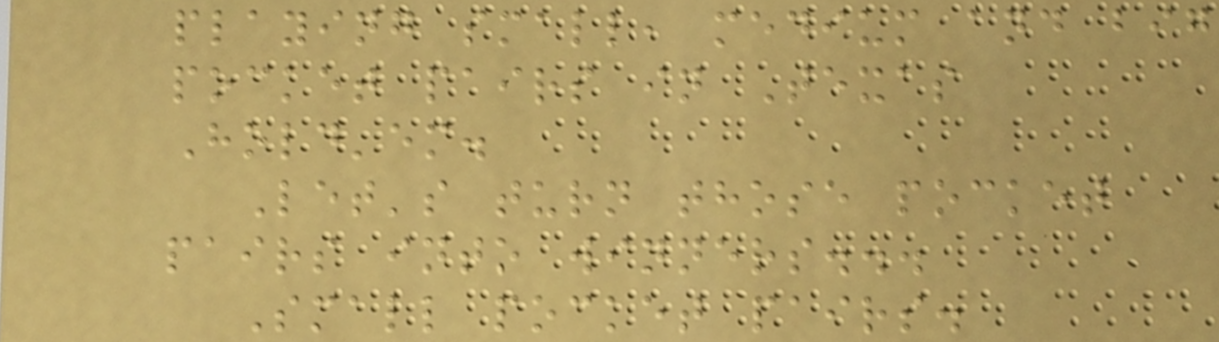playing small, medium and big
pocket pairs in Texas
Hold'em.
Let's turn those pocket
pairs into winners...
Small pocket pairs.
